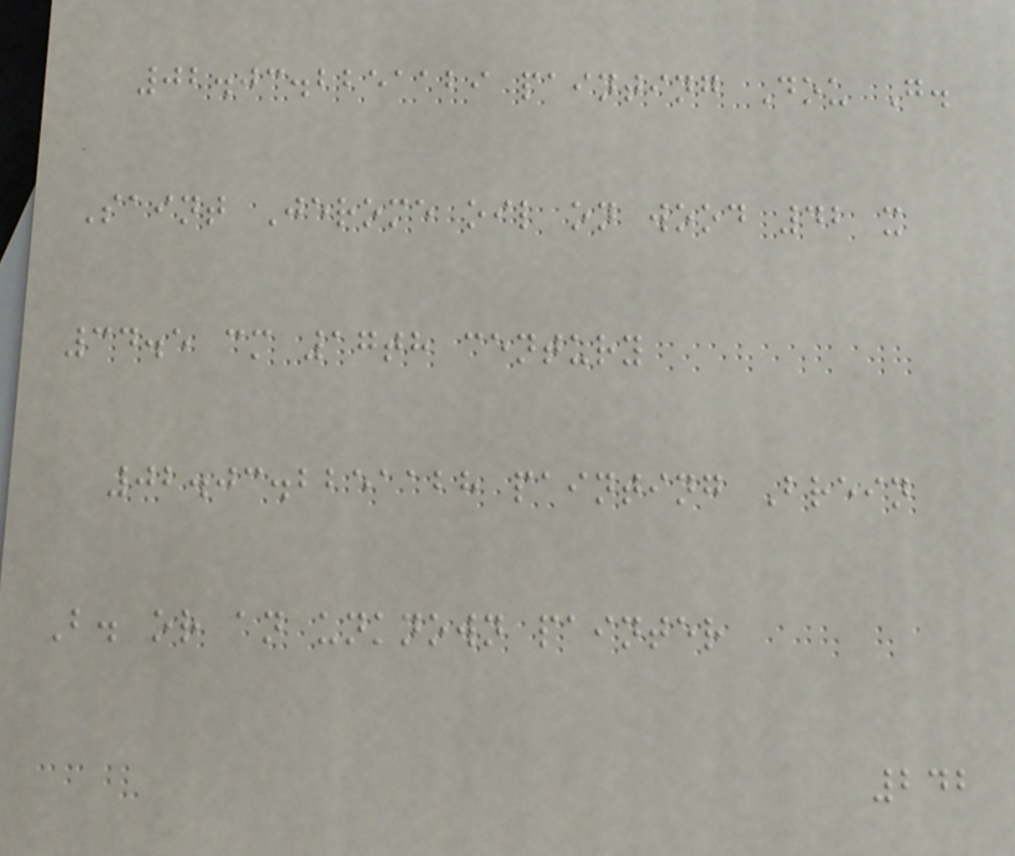02.03.2251129 painting Dou G.
Saint Jerome oil on wood 42 x
34.5 cm 17th century
02.03.2251128 painting Brein
B. or an unknown painter
242
